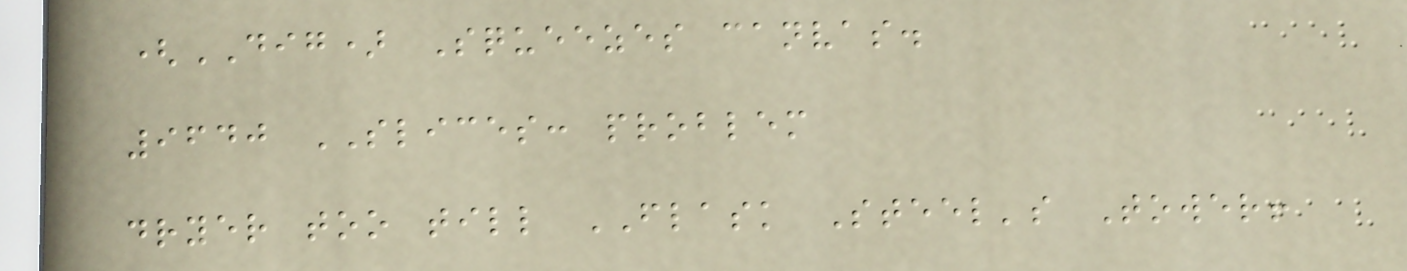(DIG) Squeezes canvas.
9640 SLICES: problem
dryer too till FLASK Steel's Tower!
